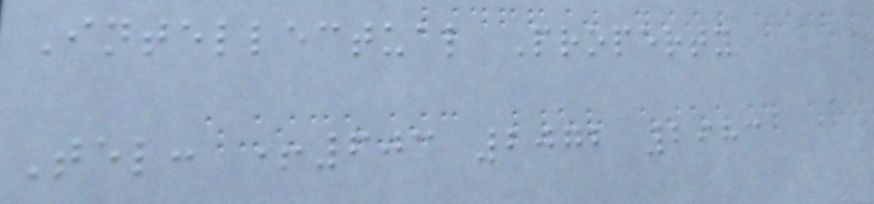Intellectual Property
Tel: +603 2072 2983
